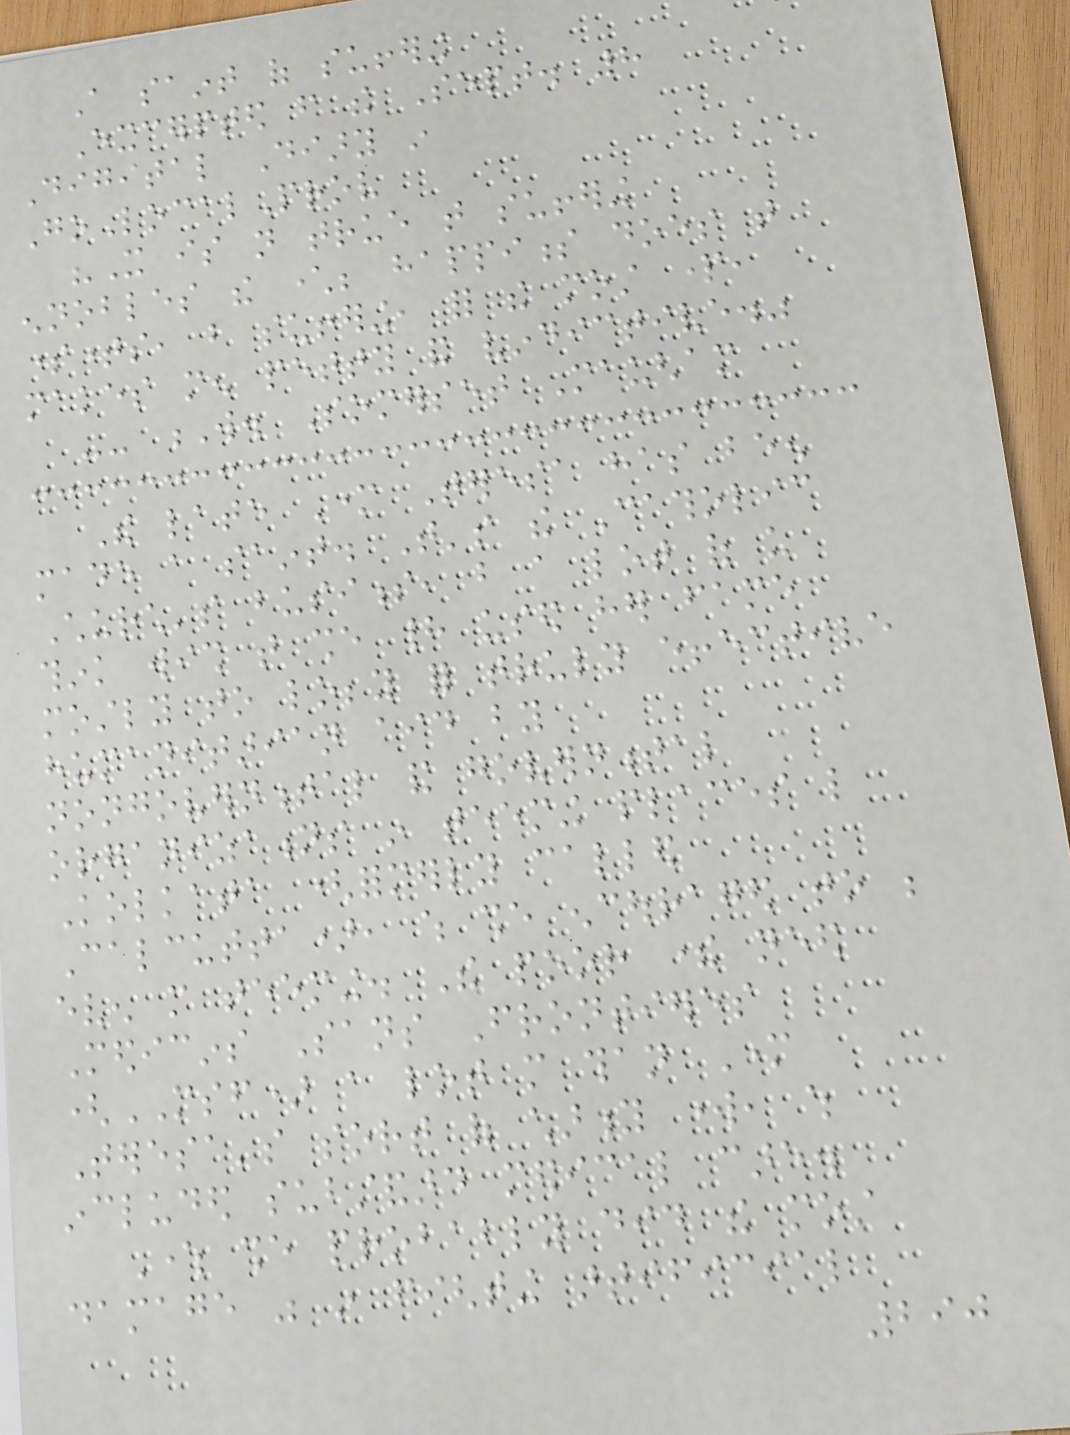A saint of suffering
Excerpted from the Sept. 8
Digital Diary in
GoLocalProv
"It is not true that suffering
ennobles the character; happiness does that
sometimes, but suffering, for the most part,
makes men petty and vindictive."
-- W. Somerset Maugham
The late Mother Teresa has been
made a saint. That's the Catholic
Church's business, but a lot of us
think wish that she had used her fame
mostly to lobby for truly effective
humanitarian aid by
nongovernmental and governmental
organizations in teeming places like
Kolkata (formerly called
Calcutta), which she encouraged to be
even more teeming. The poor there need
Medicins Sans Frontieres
(MSF) a lot more than Mother
Teresa's sort of charity work, which
included substandard medical care.
Where she probably did the most
damage was in fighting artificial
290
